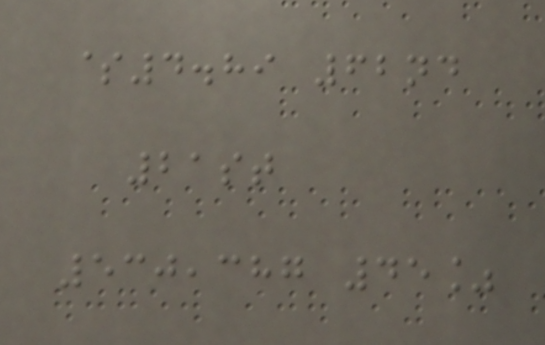$4.89 62nd
21st
530,387 45%
